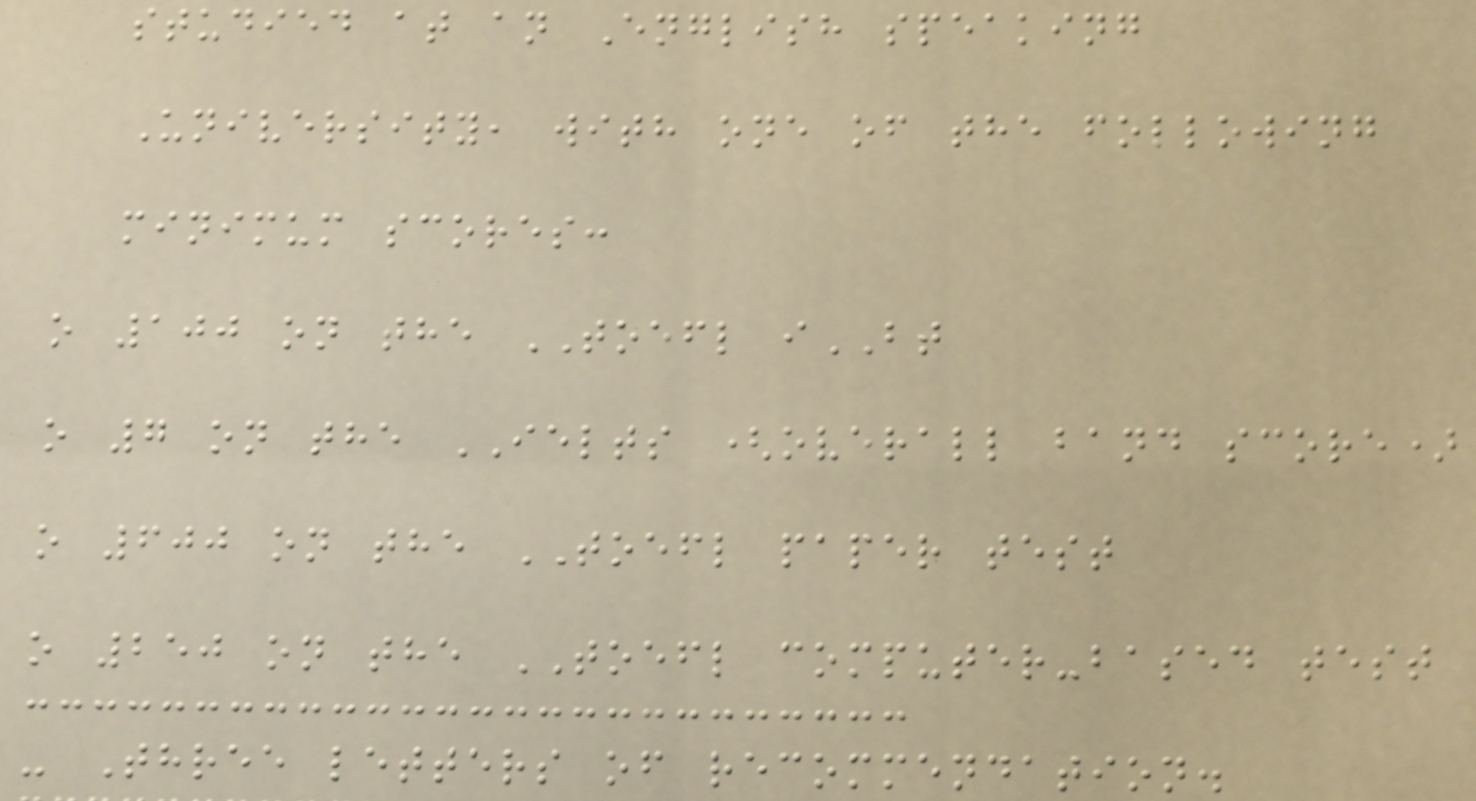studied at an English speaking
University, with one of the following
minimum scores:
o 100 on the TOEFL iBT
o 7 on the IELTS (overall band score)
o 600 on the TOEFL paper test
o 250 on the TOEFL computer-based test
- Three letters of recommendation.
